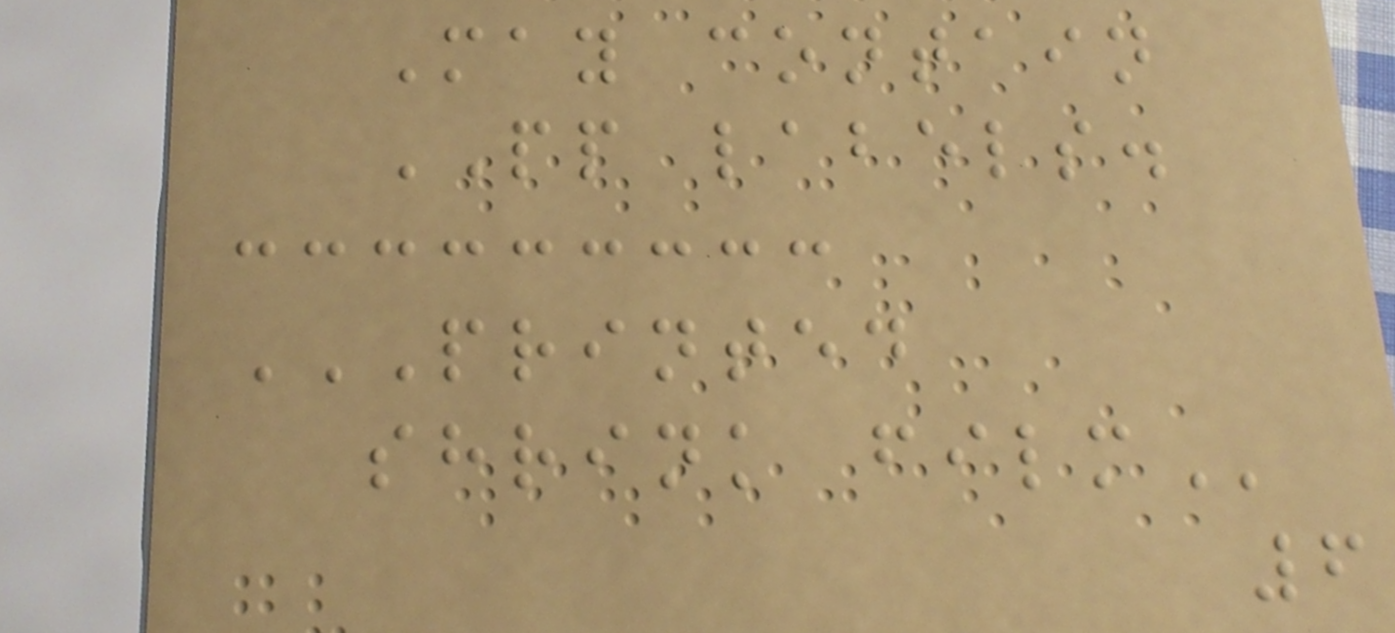May contain
PP labels.
PRINTED
SHRINK FILM
6
